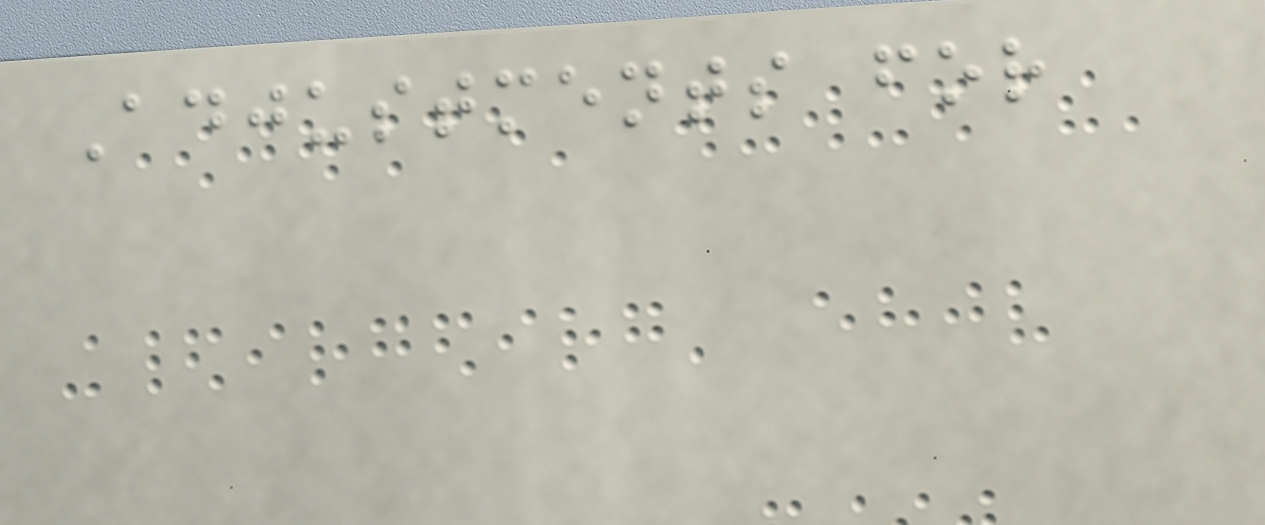Adjustments for
